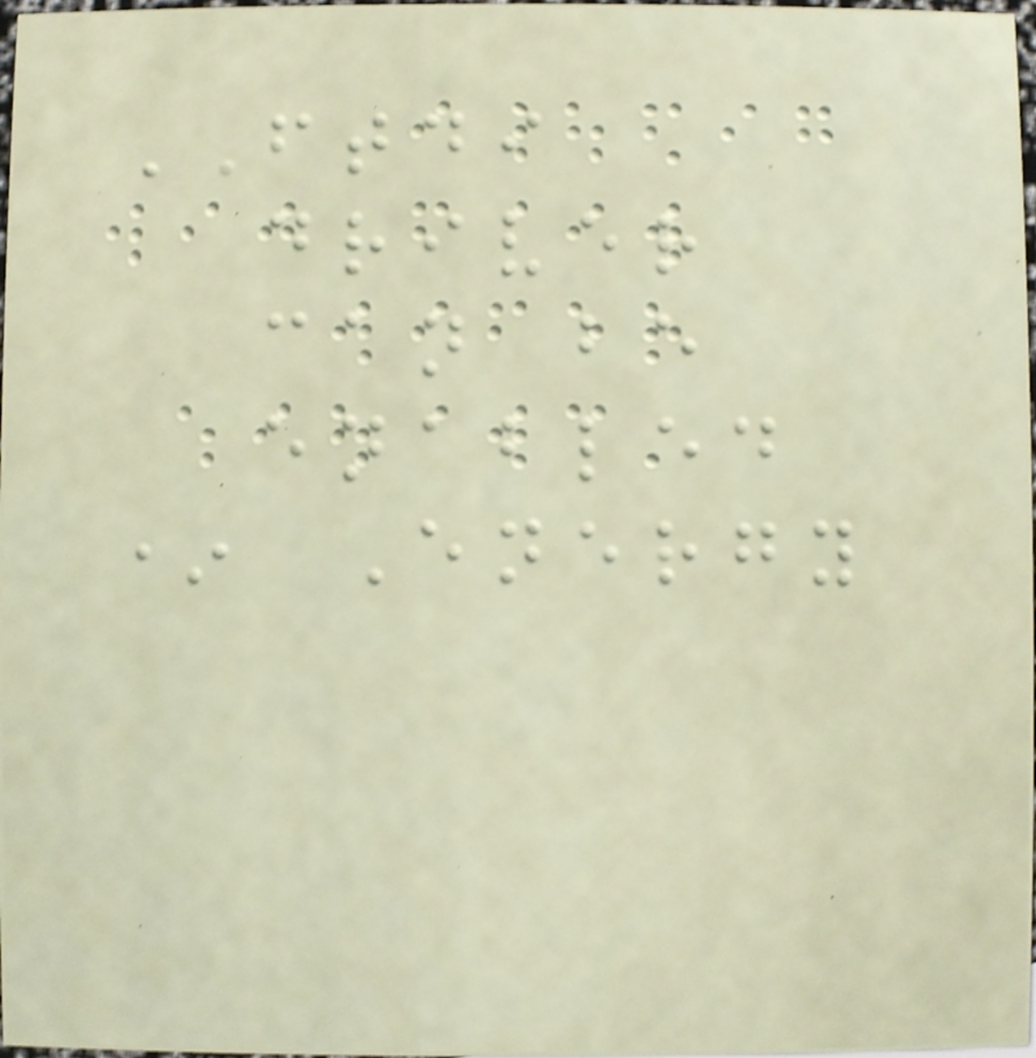FTDI
driver
can be
enabled
* Energy
